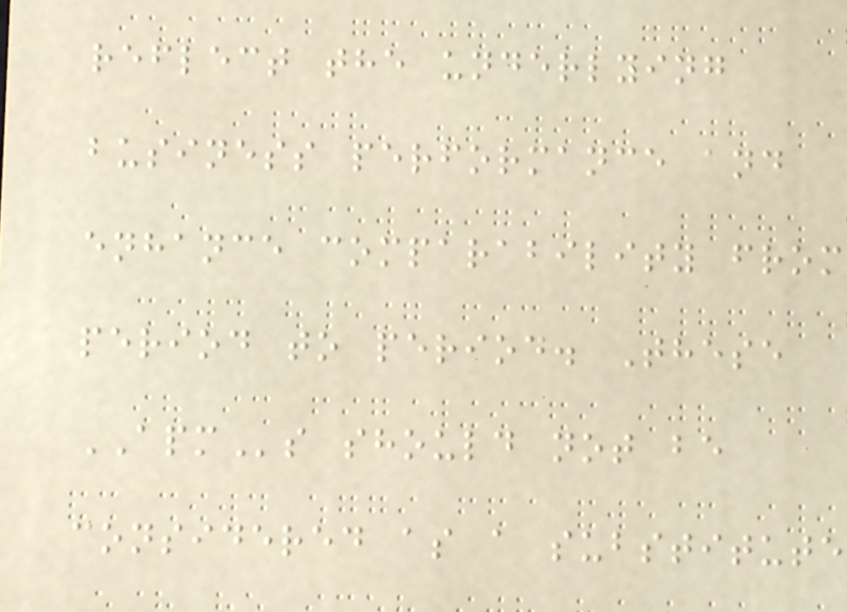reflect the underlying
business performance and
enhance comparability from
period to period. These
APMs should not be
considered as a substitute
